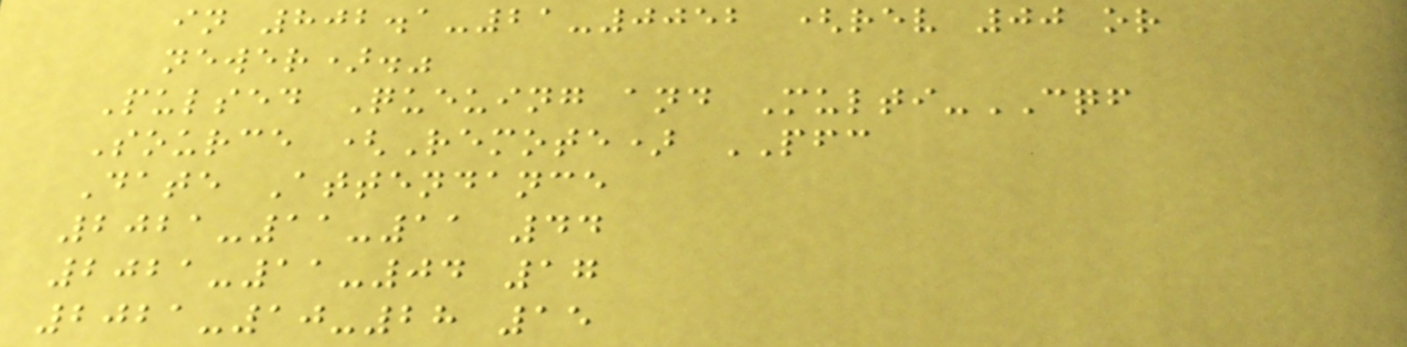in 802.1-21-0052 (rev 00 or
newer)."
Pulsed Queuing and Multi-CQF
Source (Remote) PFC
Date Attendance
2021-11-11 44
2021-11-04 17
2021-10-28 15
